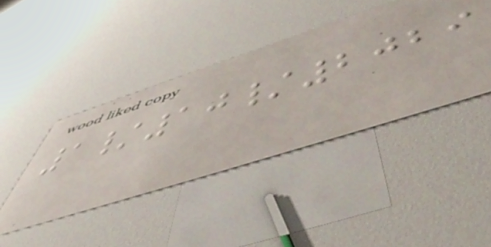1/10/2029
